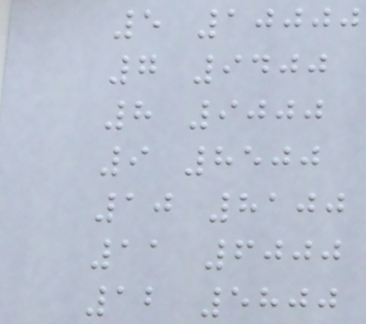5 10000
7 9400
8 9000
9 8500
10 8100
11 6000
12 5800
